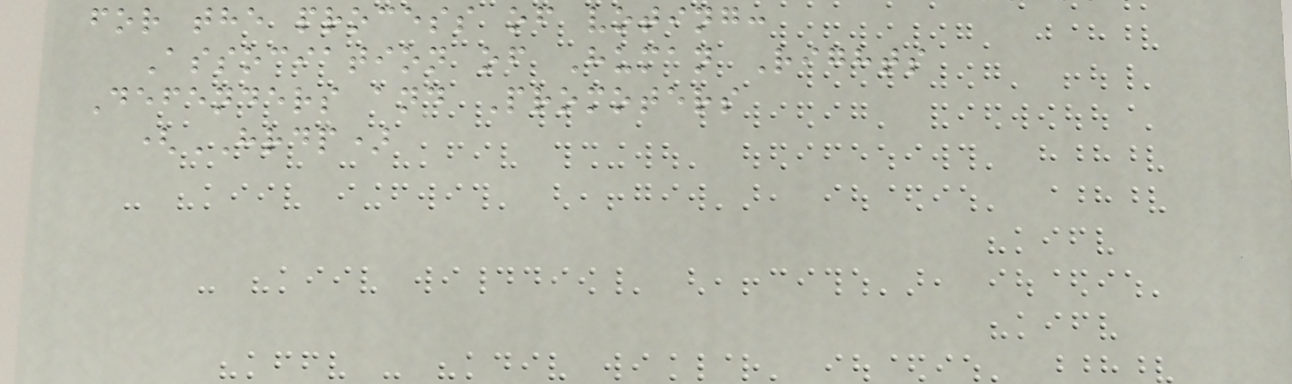for the process of voting:
Association of Human Rights
Defenders and Promoters
(HRDP)
